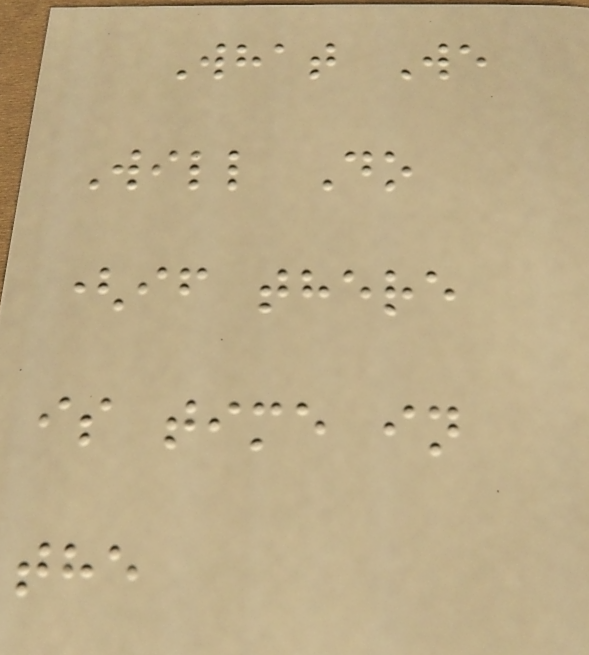What We
Will Do
(if there
is time in
the
